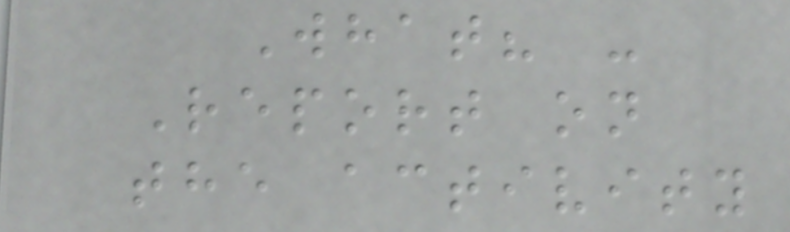What? -
Report on
the activity
